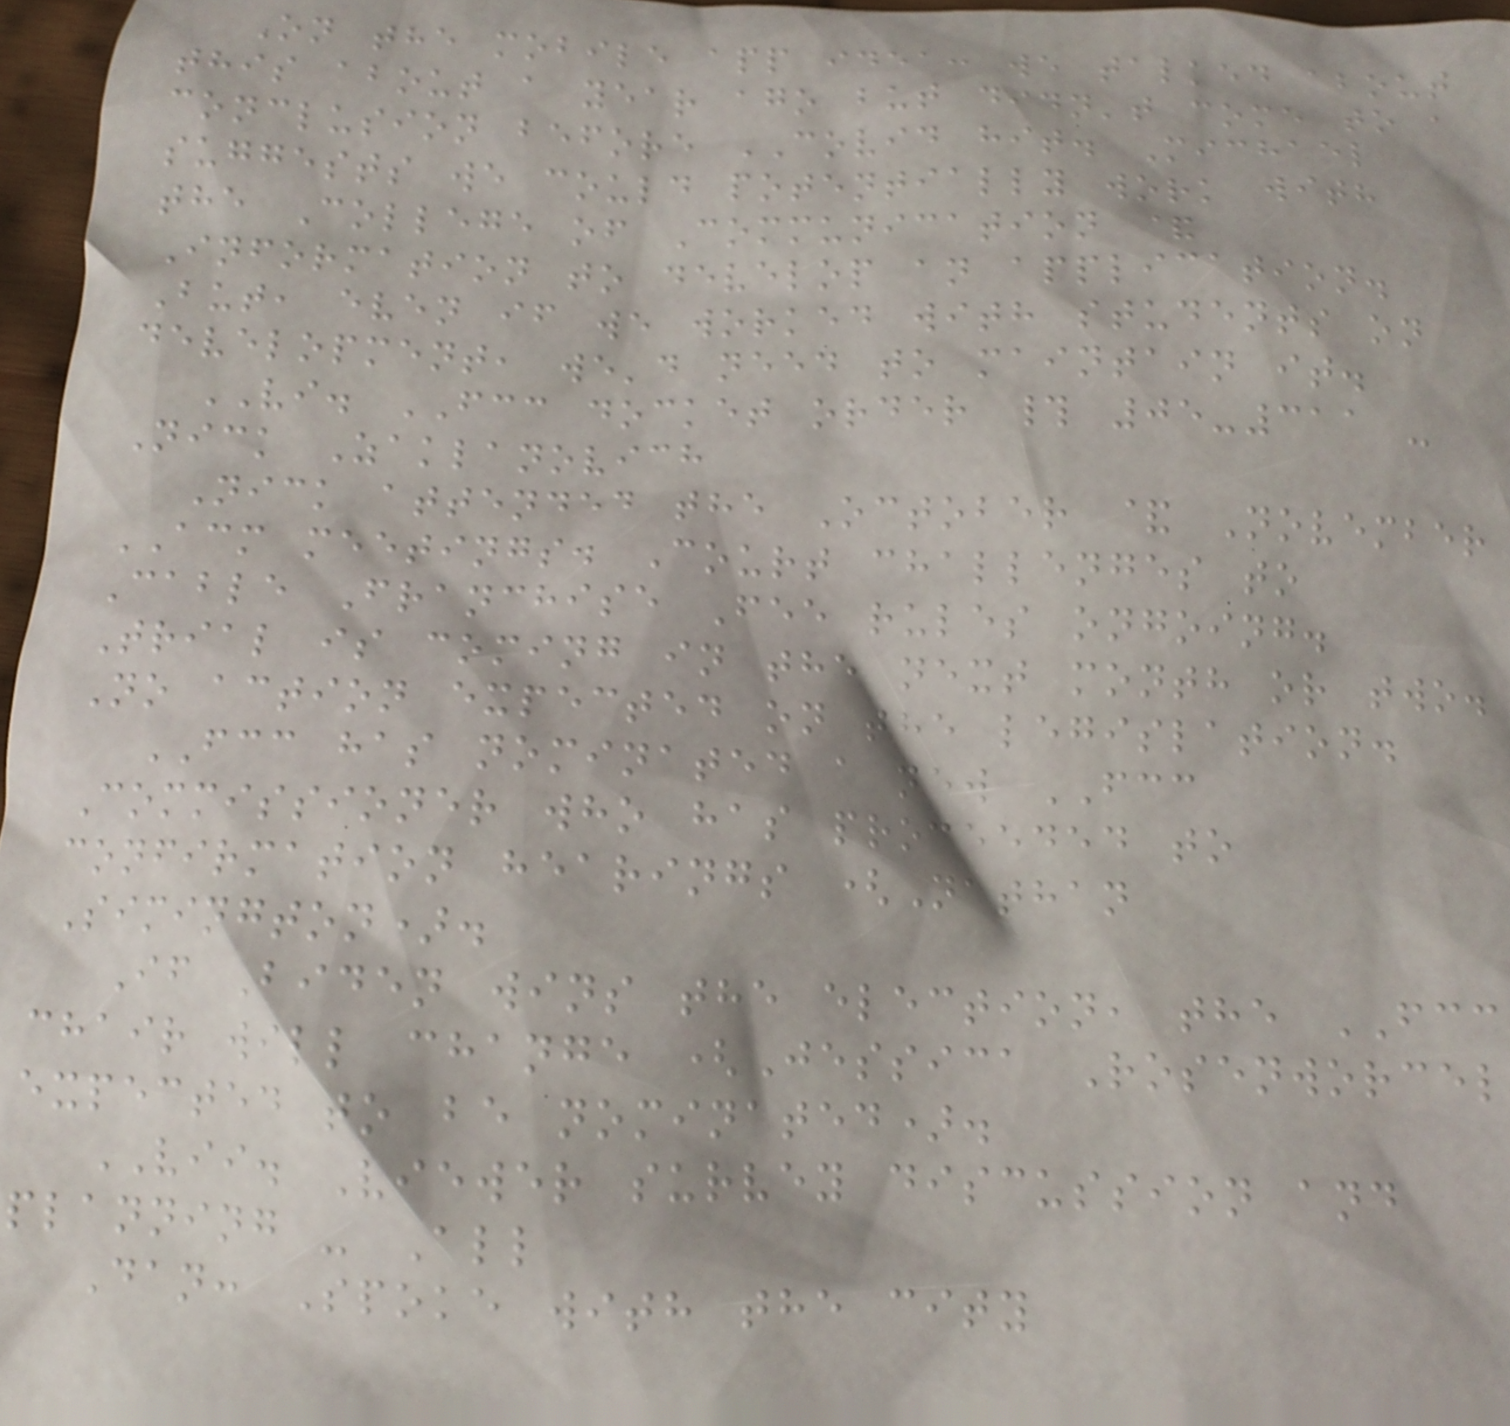On the mobile app idea: we talked about
this about a year ago but didn't come to a
conclusion before COVID hit. Michael
suggests we could potentially work with
the College of Communication &
Information to develop an application.
But, even if we worked with students on
development, we'd need to maintain it.
VI. FCC docket order # 05-311 -
Nick Zaklanovich
Nick attended the October & November
ACM meetings. Court challenges to
Cable Franchise Fee rules ongoing.
Trial is coming in the next month or two.
No action expected on the legislation.
FCC has nominated a new FCC
Commissioner who has proceeded to
confirmation hearings (Nathan
Simington).
If Biden wins the election, the FCC
chair will change (Jessica Rosenworcel
expected to be nominated).
VII. Viewer survey discussion and
planning - All
Dan: Spoke with the city
